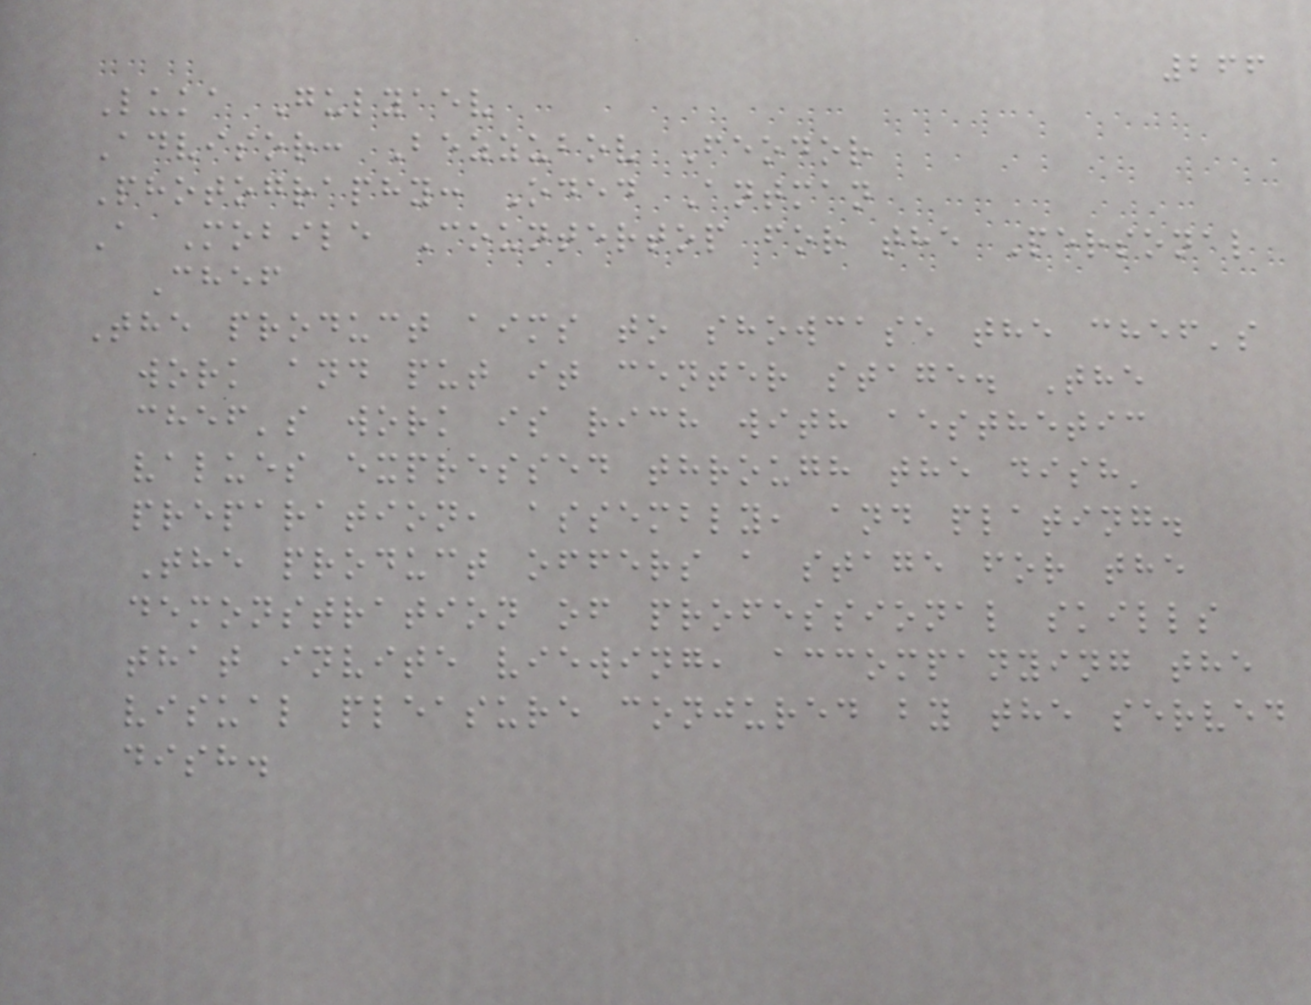266
Luka Gulyaev
Advisor: Bezzubov Feodor
Photography: Oded Antman
A Mobile Countertop for the Personal
Chef
The product aims to showcase the chef's
work and put it center stage. The
chef's work is rich with aesthetic
values expressed through the dish'
preparation, assembly, and plating.
The product offers a stage for the
demonstration of professional skills
that invite viewing, accompanying the
visual pleasure conjured by the served
dish.
